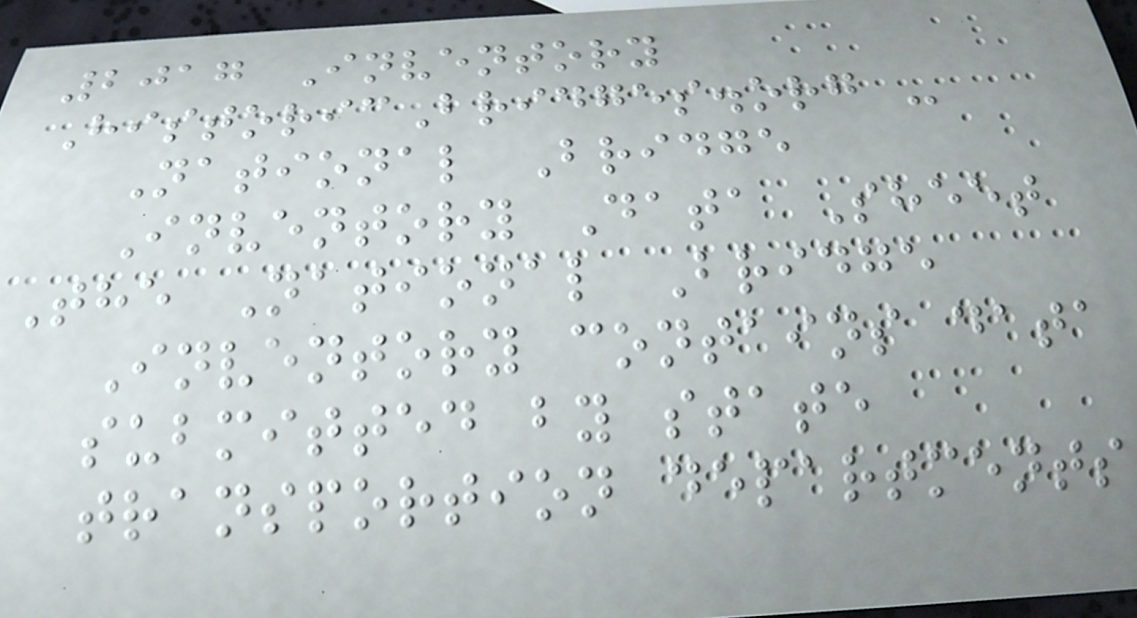2017 Inventory
HistoricBridges.org -
National Bridge
Inventory Data Sheet
The National Bridge
Inventory contains data
submitted by state
transportion departments
